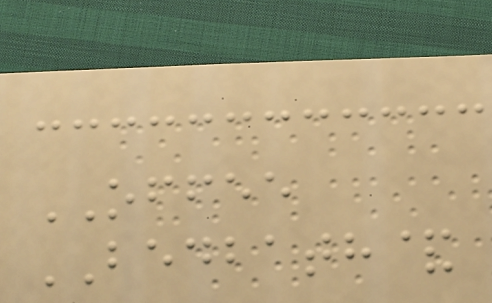OFFEE
BEDBATH&
